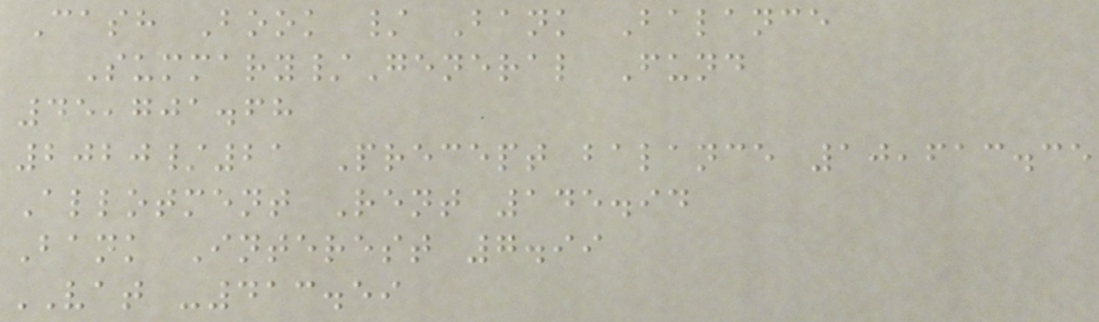Cash Book / Bank Balance
Summary/General Fund
45,701.68
2020/21 Precept balance 10,613.35
Allotment Rent 145.94
Bank Interest 7.99
VAT -413.59
